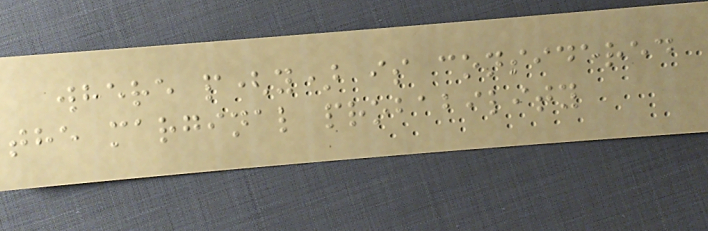where p(y) is considered
the marginal probability
